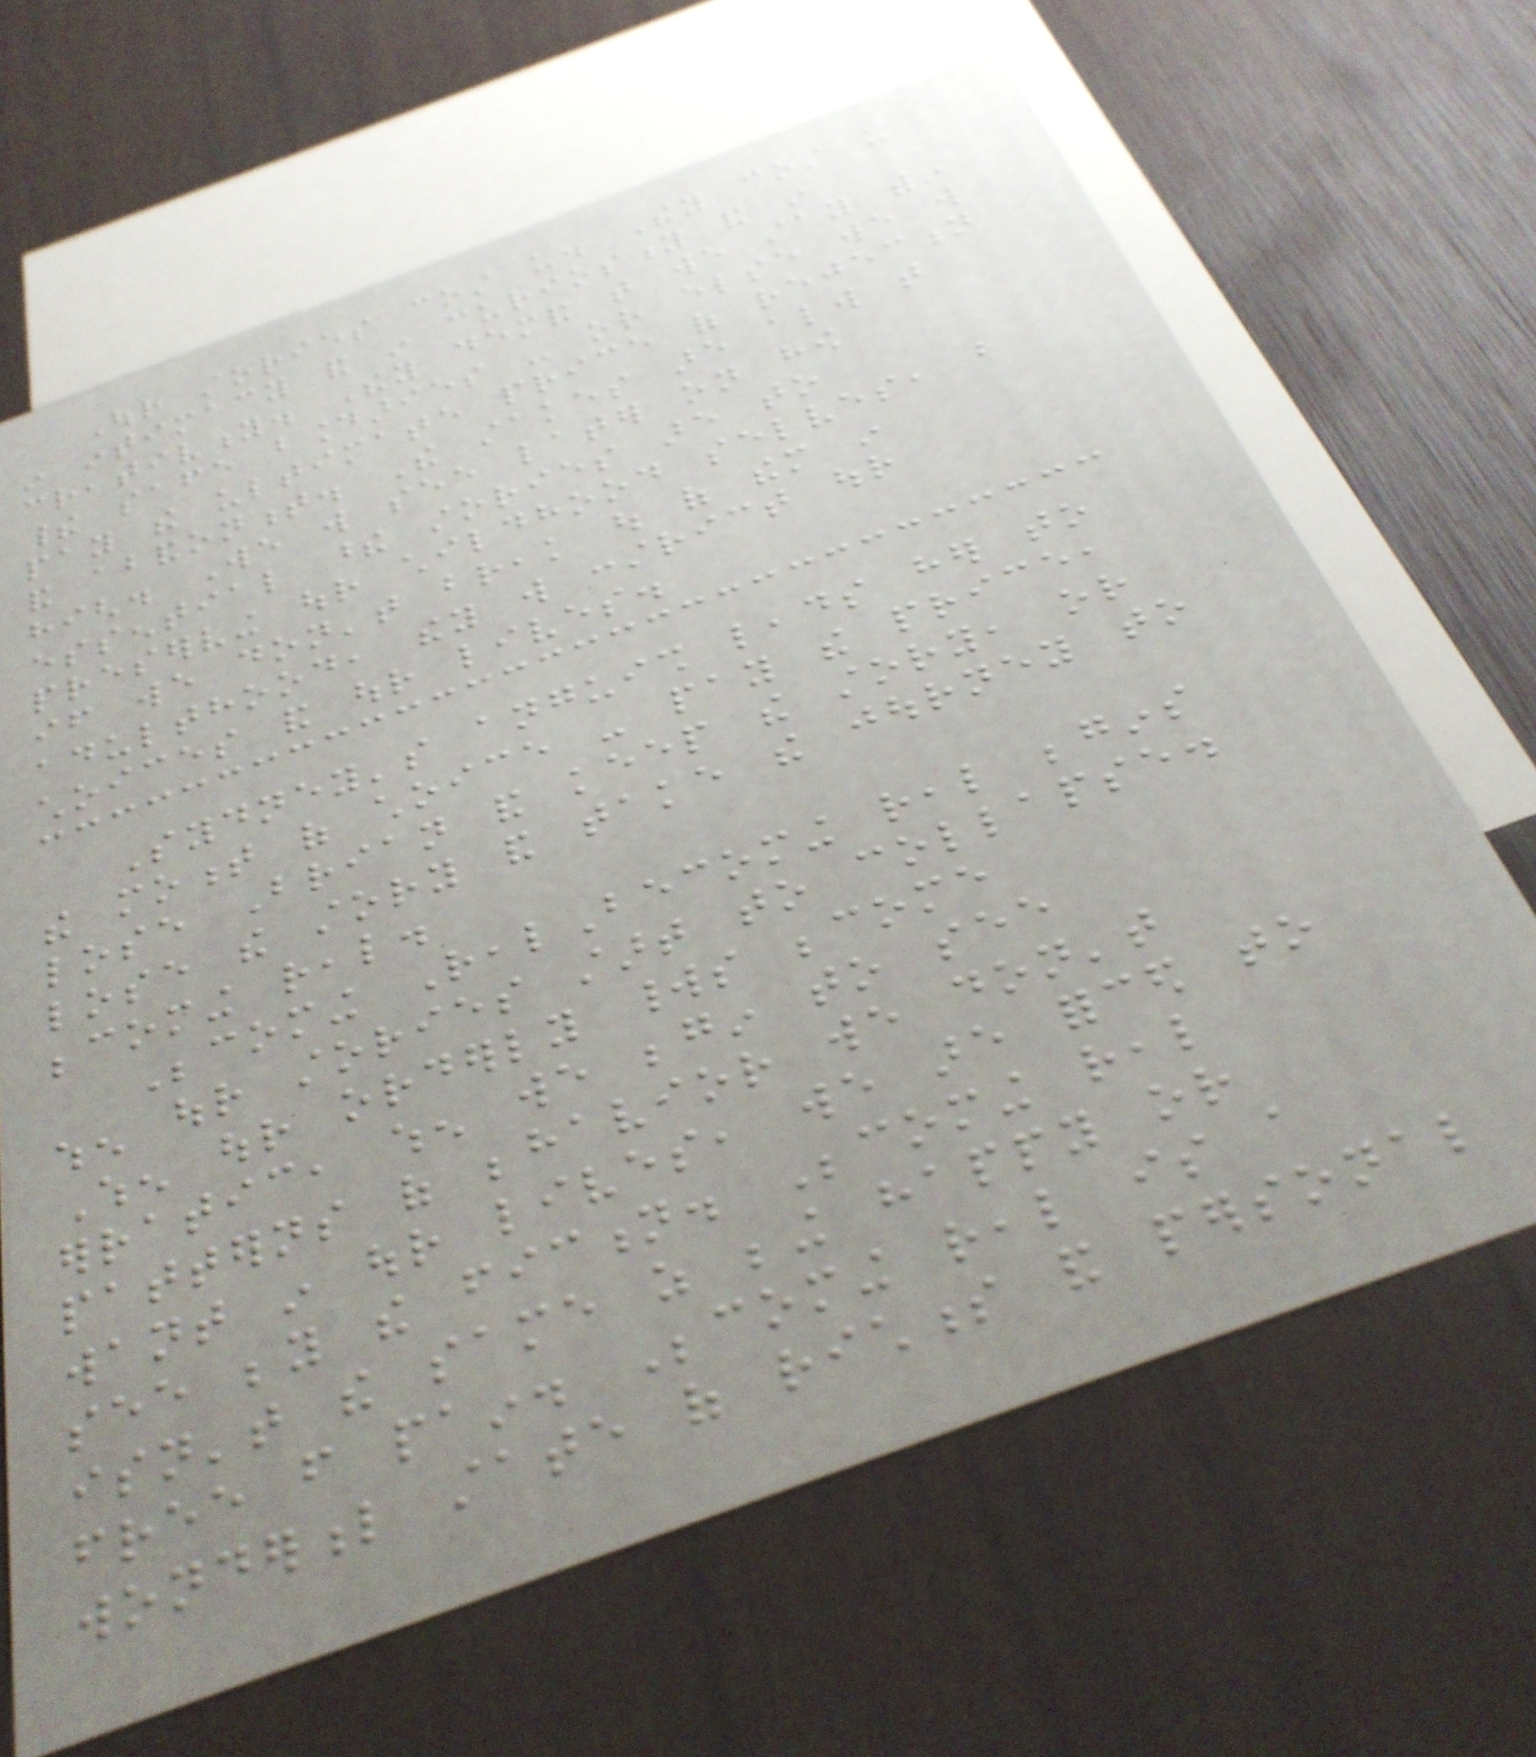Our stories cost us. They cost us
in intimacy and in curiosity and in
creativity. They demand that we stay within
their safe boundaries - or else we will
pay the ultimate price of rejection
and abandonment. The stakes are always that
high. We will see later on how
essential these stories are to
preserving our childhood selves, but
if we don't break out of them in
adulthood, they will constrict our
choices and our lives.
Sydney's anguish leads her to
the moment of choice - pay the price,
lose Brian and keep the story, or
lose the story and take the journey to
becoming real.
Becoming RealBecoming real begins
when our stories start to collapse.
When our orderly worlds become
erratic, when we begin to see
patterns of behavior we don't
want in our lives, we are forced to
see beyond the fiction. Becoming real
isn't the same as being happy or
free from pain. Becoming real is a
wonderful state of richness and personal
